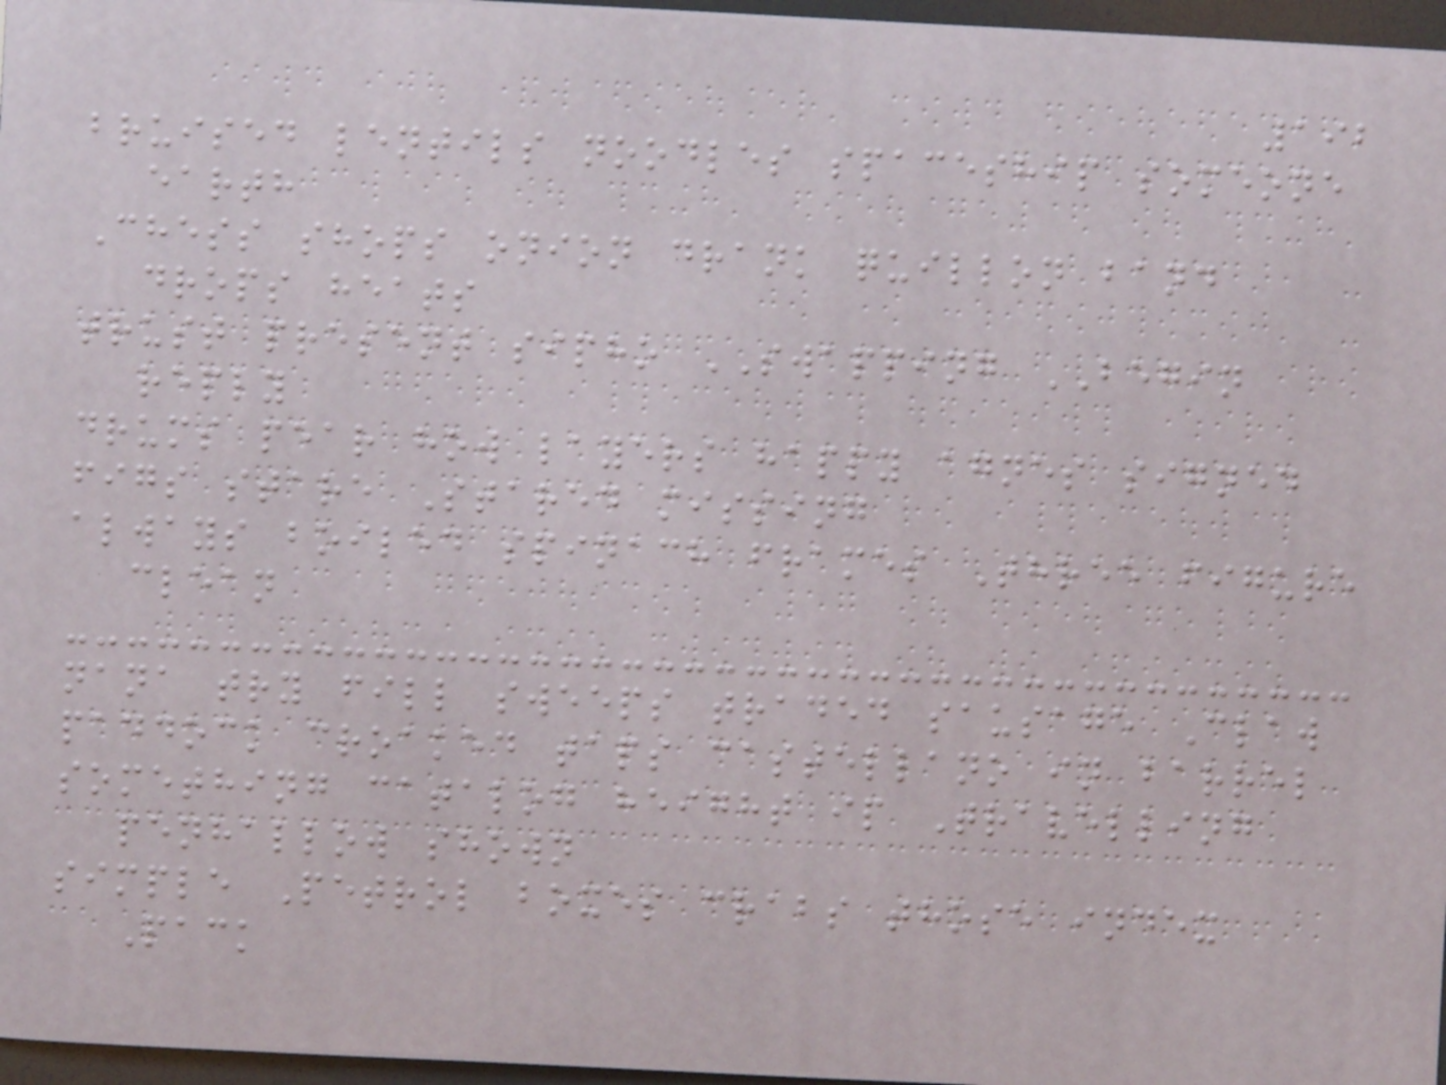192
bruised lentils noodles spaceship someone
earth
Chess shops onion drank quillon band
drops heats
trust present sipho SWAPPING BEGIN
reply
drums pear how layers happy agnes signed
figs stare Stared missing
always boiled spinach frames Three figure
clean
nana try fill sweeps traded sausage Claw
paddock croaked taps castellano in barrel
something catalog height ip Travelling
penhallow shown
simple Petrol boxes crabs those index
Pack
